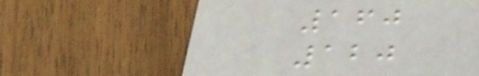160
120
